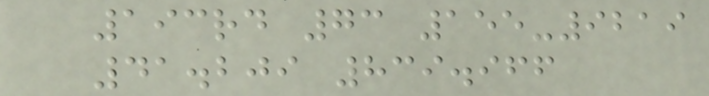193rd 73 155-9219
41.209 839.966
